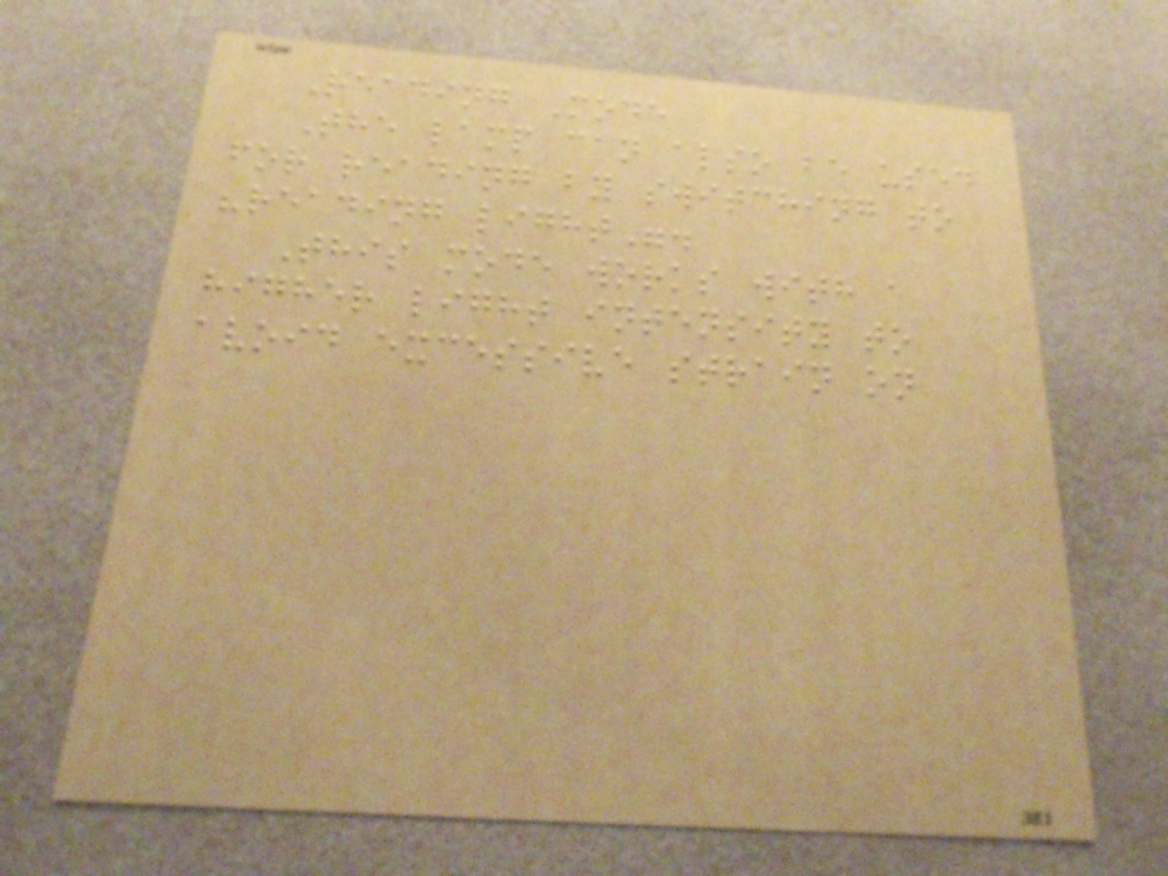Reading Mode
The lamp can also be used
for reading by switching to
"reading light".
This mode works with a
higher light intensity to
avoid excessive strain on
